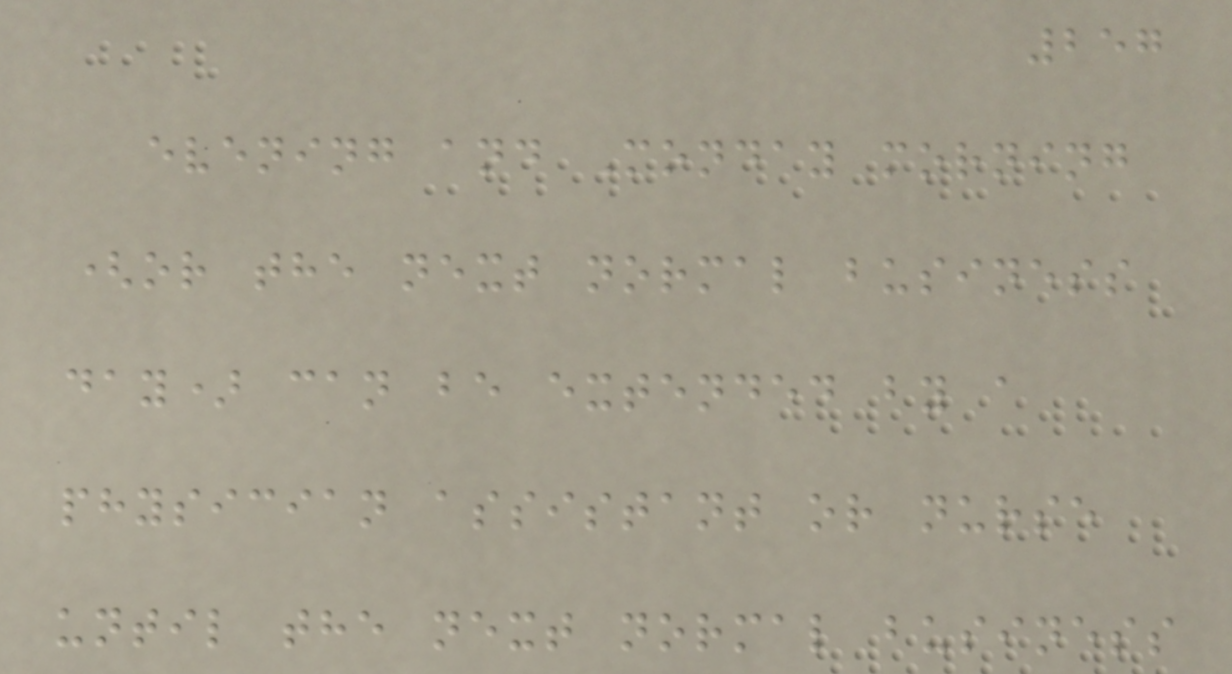257
evening and Monday morning
(or the next normal business
day) can be extended by a
physician assistant or nurse
until the next normal business
